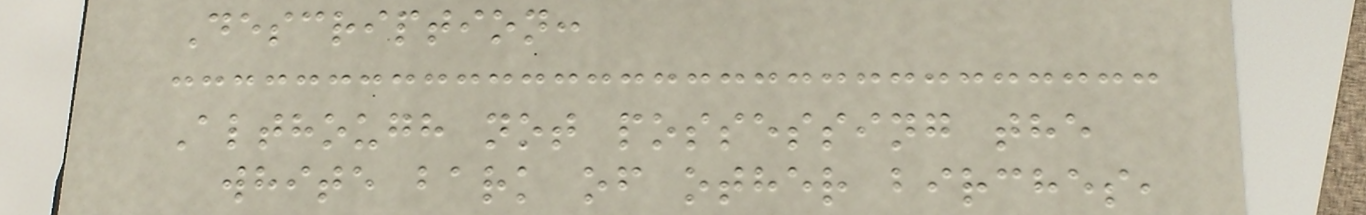Description:
Although not possessing the
white bark of other birches,
